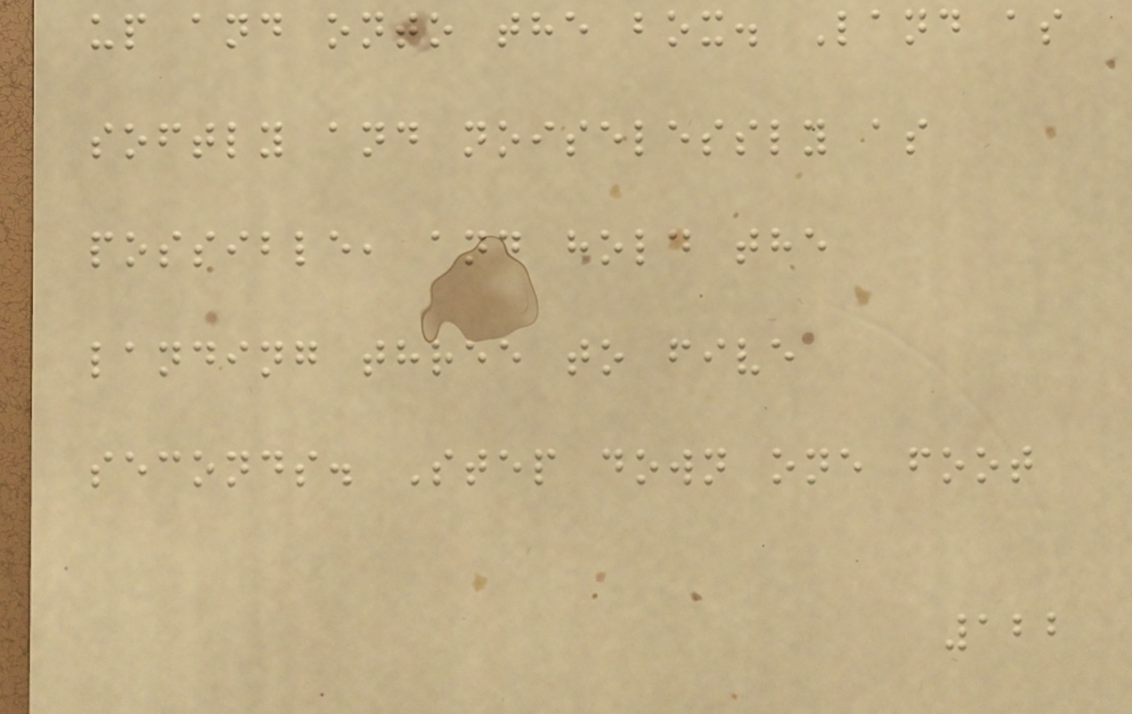up and onto the box. Land as
softly and noiselessly as
possible, and hold the
landing three to five
seconds. Step down one foot
122
